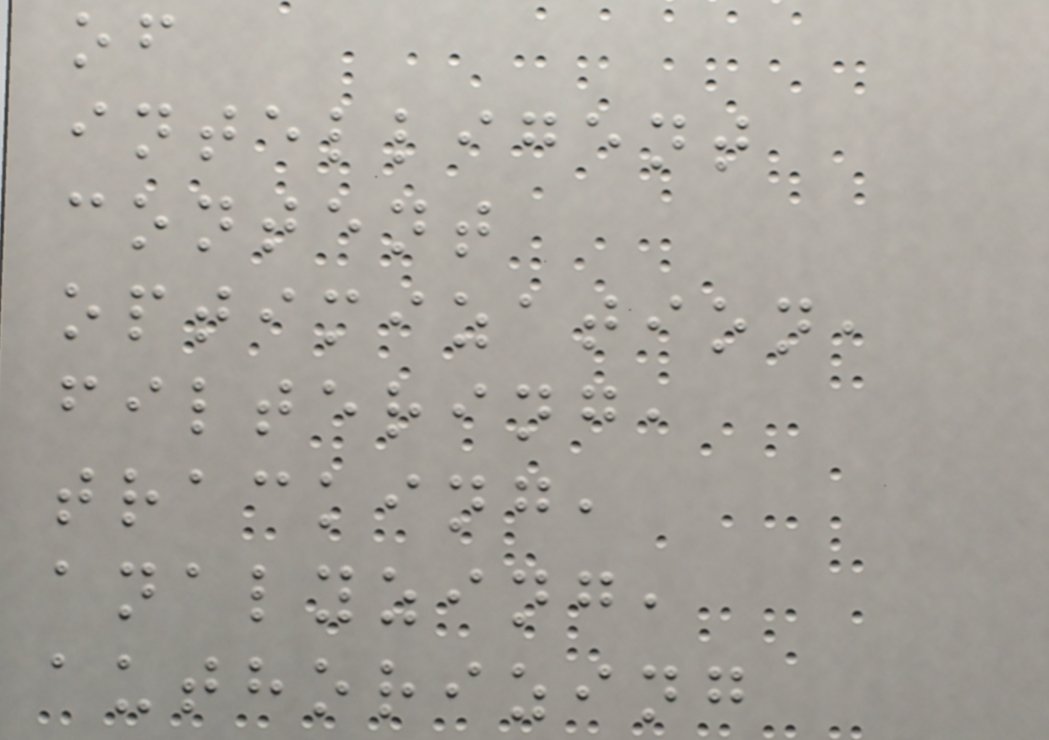of
intelligent
content
optimization,
filtering,
tracking,
analyzing,
authorizing
